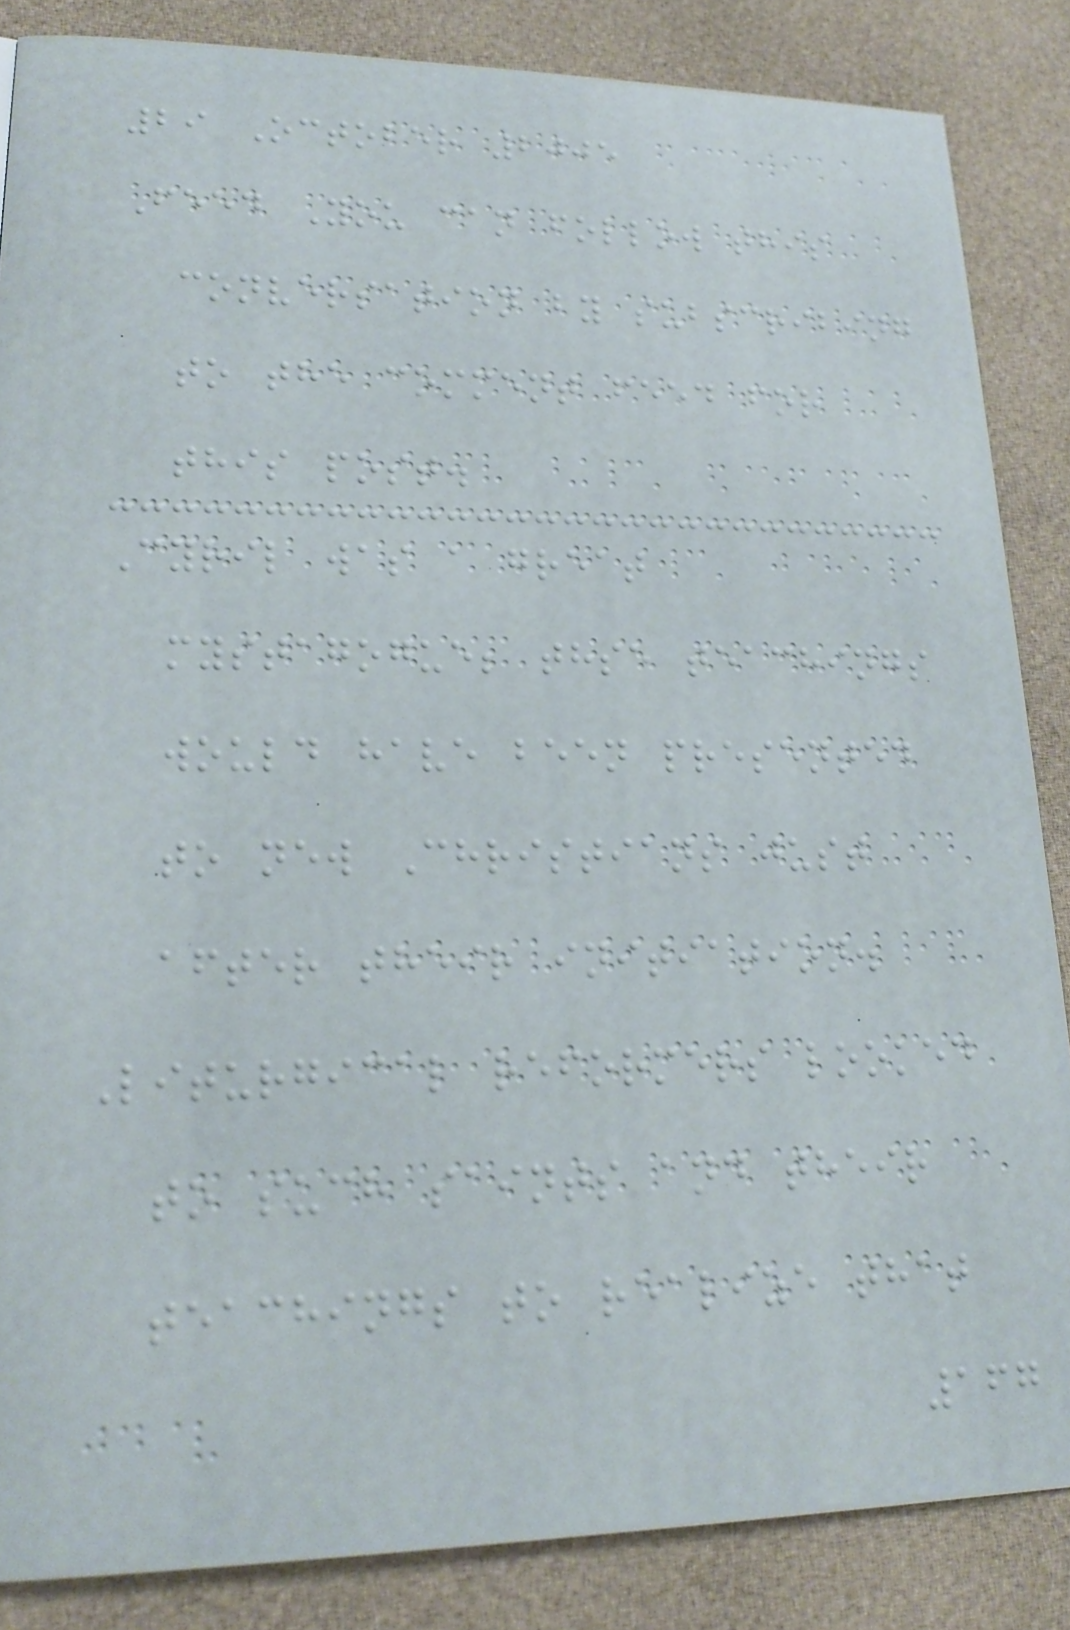29 October 2005
Feed You can follow this
conversation by subscribing
to the comment feed for
this post.
Cyril was a great
mystagogue; thse teachings
would have been presented
to new Christians just
after their initiation.
Liturgical reformers looked
to such saints and their
teachings to realize that
167
